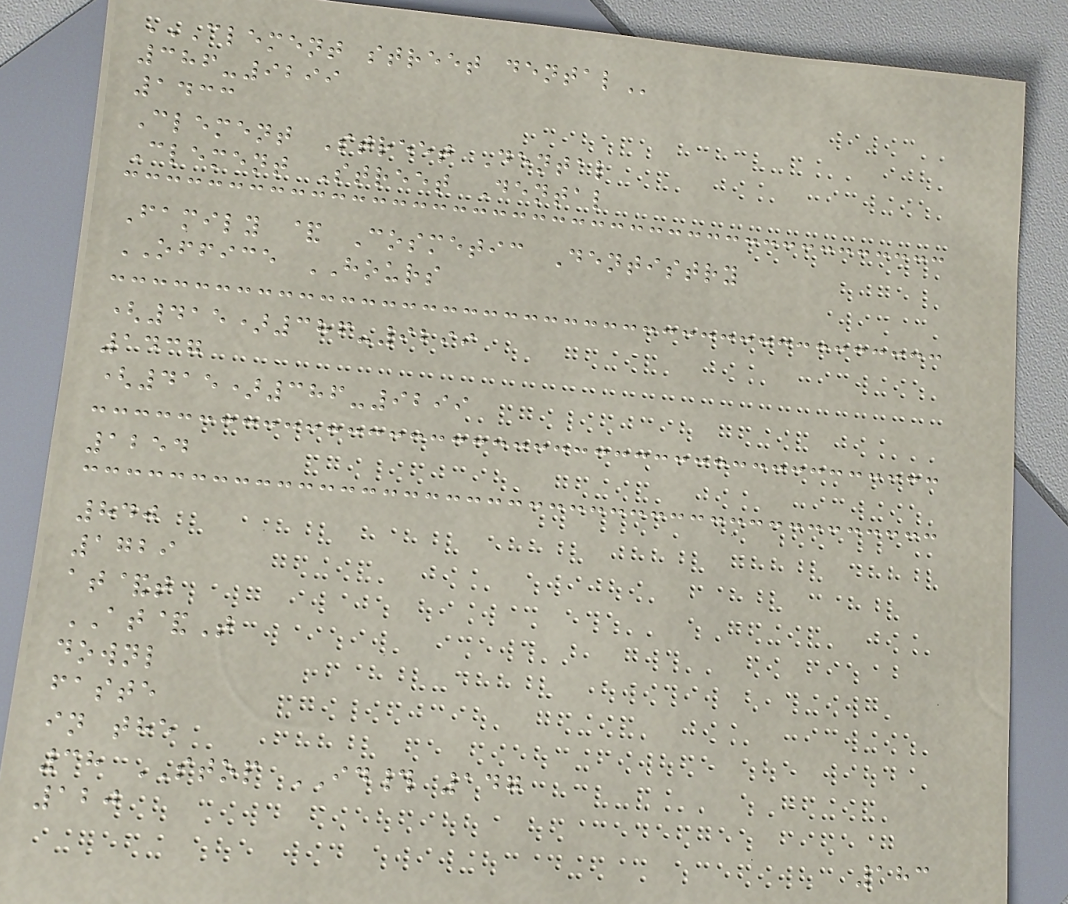CLEMENT STREET DENTAL
386-9299
1433
Clement Street Dental
Clement Street Dental
Family & Cosmetic Dentistry
OFFICE HOURS
(415)386-9299
1437
(415)386-9299
1254
840
1729
at&t
AT&T
downl
faste
in the
38 STOP ID# 147
120
183
